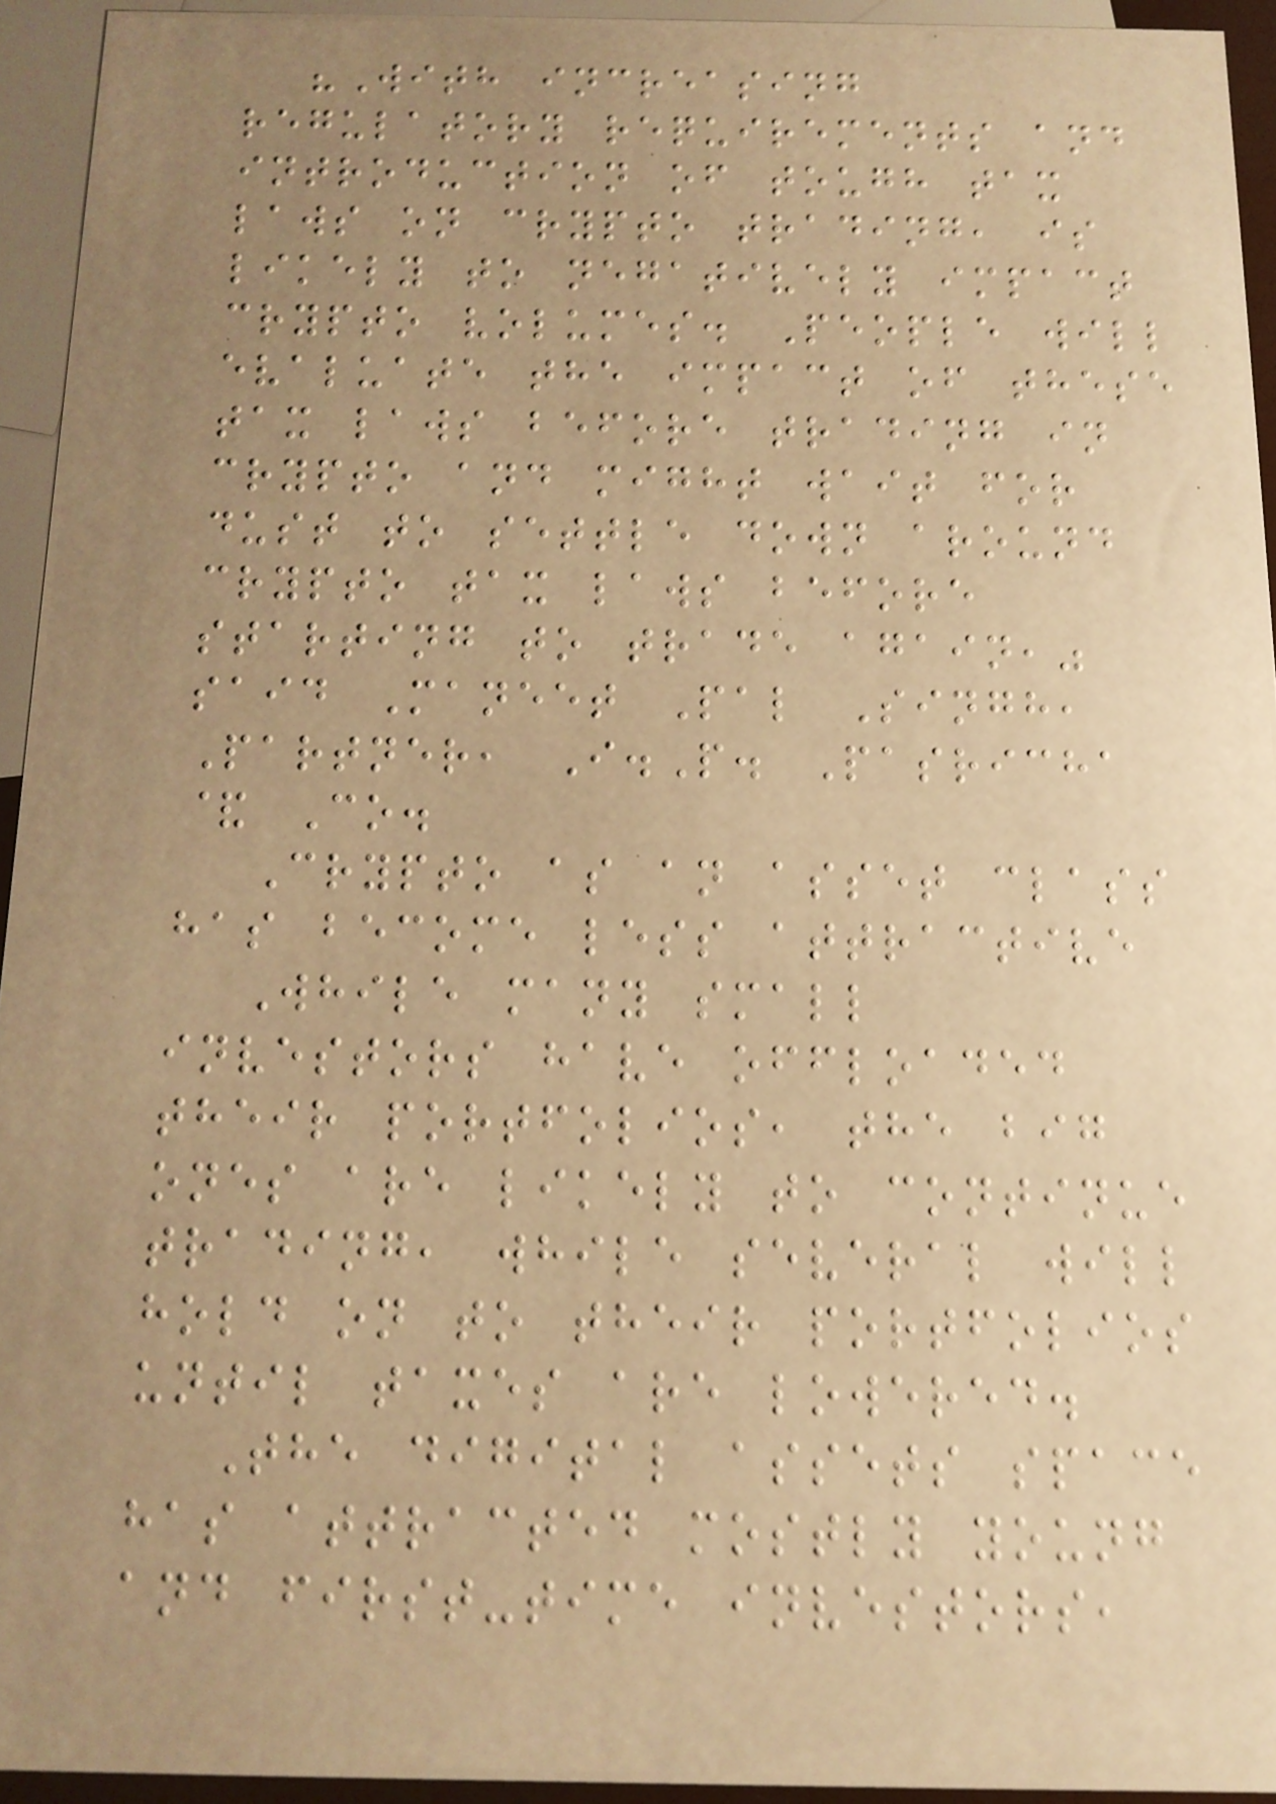"With increasing
regulatory requirements and
introduction of tough tax
laws on crypto trading, is
likely to negatively impact
crypto volumes. People will
evaluate the impact of these
tax laws before trading in
crypto and might wait for
dust to settle down around
crypto tax laws before
starting to trade again,"
said Maneet Pal Singh,
Partner, I.P. Pasricha
& Co.
Crypto as an asset class
has become less attractive
While many small
investors have offloaded
their portfolios, the big
ones are likely to continue
trading, while several will
hold on to their portfolios
until taxes are lowered.
The digital assets space
has attracted mostly young
and first-time investors,
